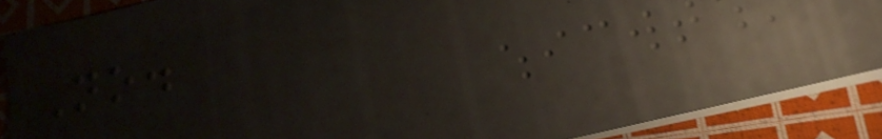No.
